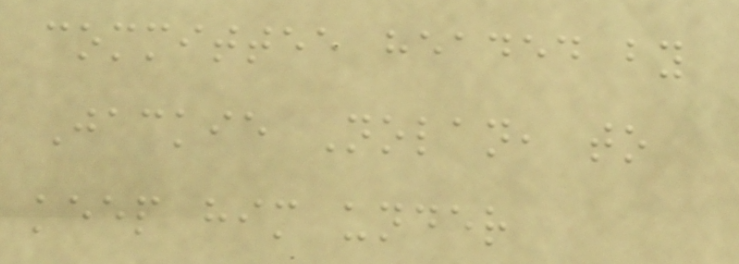committee headed by
Jackie Nolan, to
keep him under
